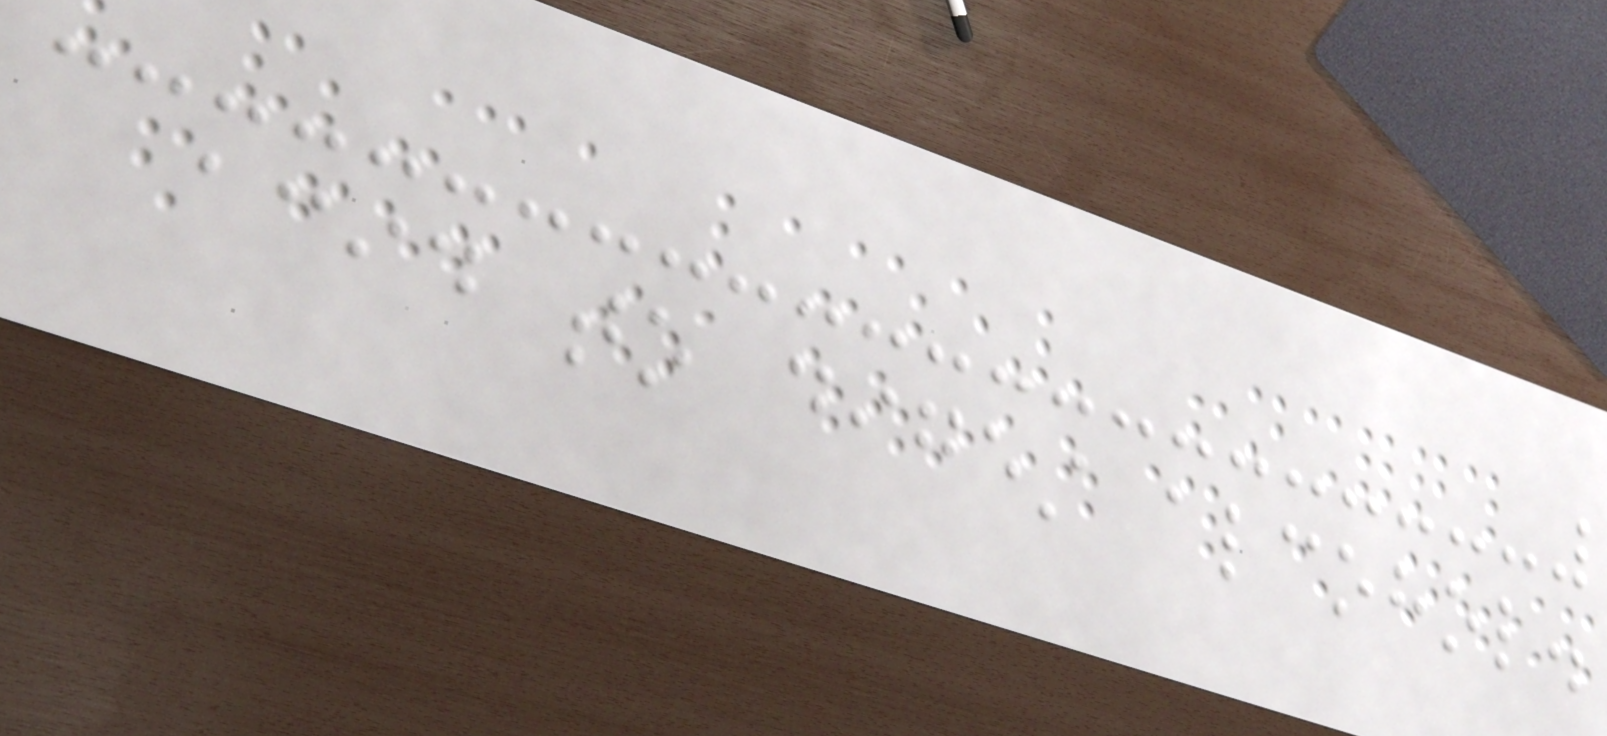acid to digest alcohol.
